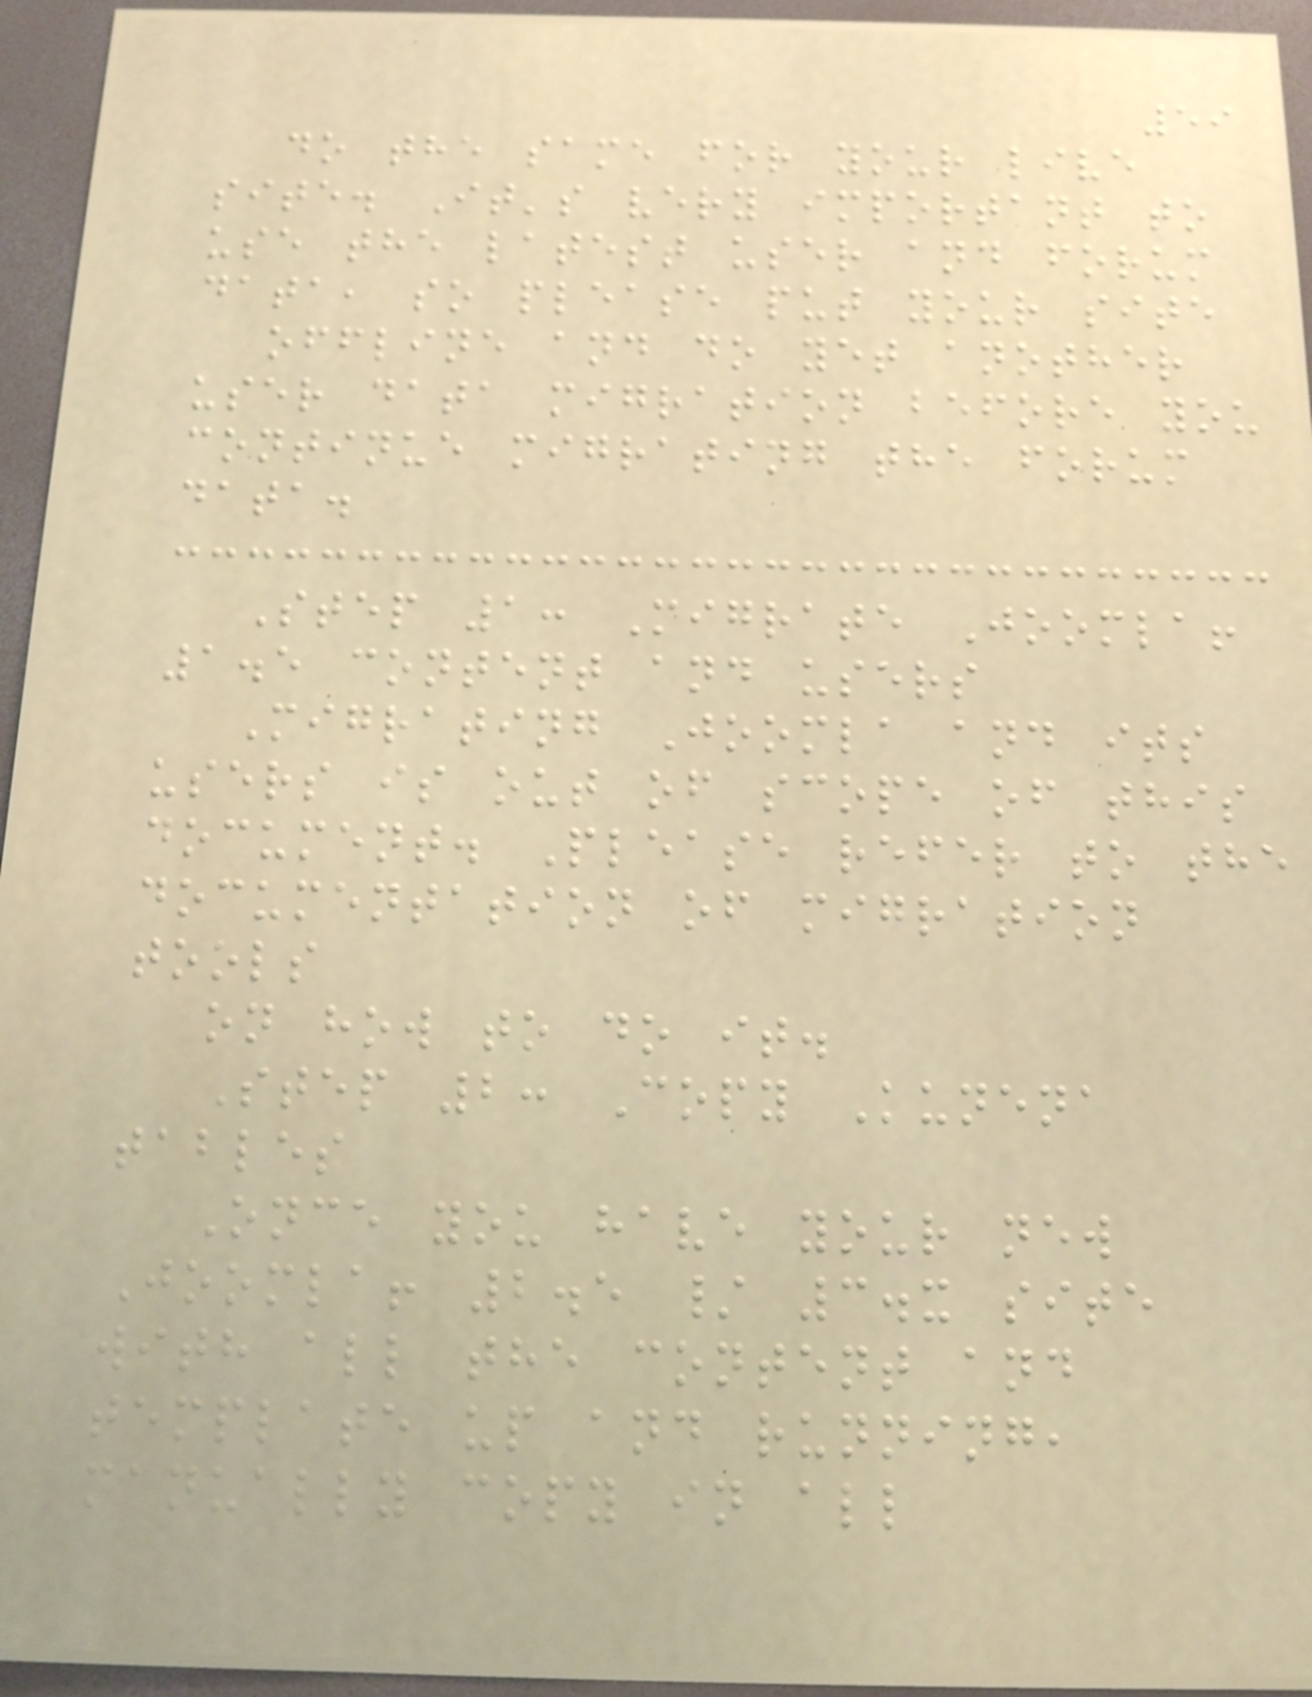59
do the same for your live
site. It's very important to
use the latest user and forum
data, so please put your site
offline and do yet another
user data migration before you
continue migrating the forum
data.
Step 1: Migrate Joomla!
1.5 content and users
Migrating Joomla and its
users is out of scope of this
document. Please refer to the
documentation of migration
tools
on how to do it.
Step 2: Copy Kunena
tables
Once you have your new
Joomla! 2.5 / 3.x site
with all the content and
template up and running,
manually copy in all
